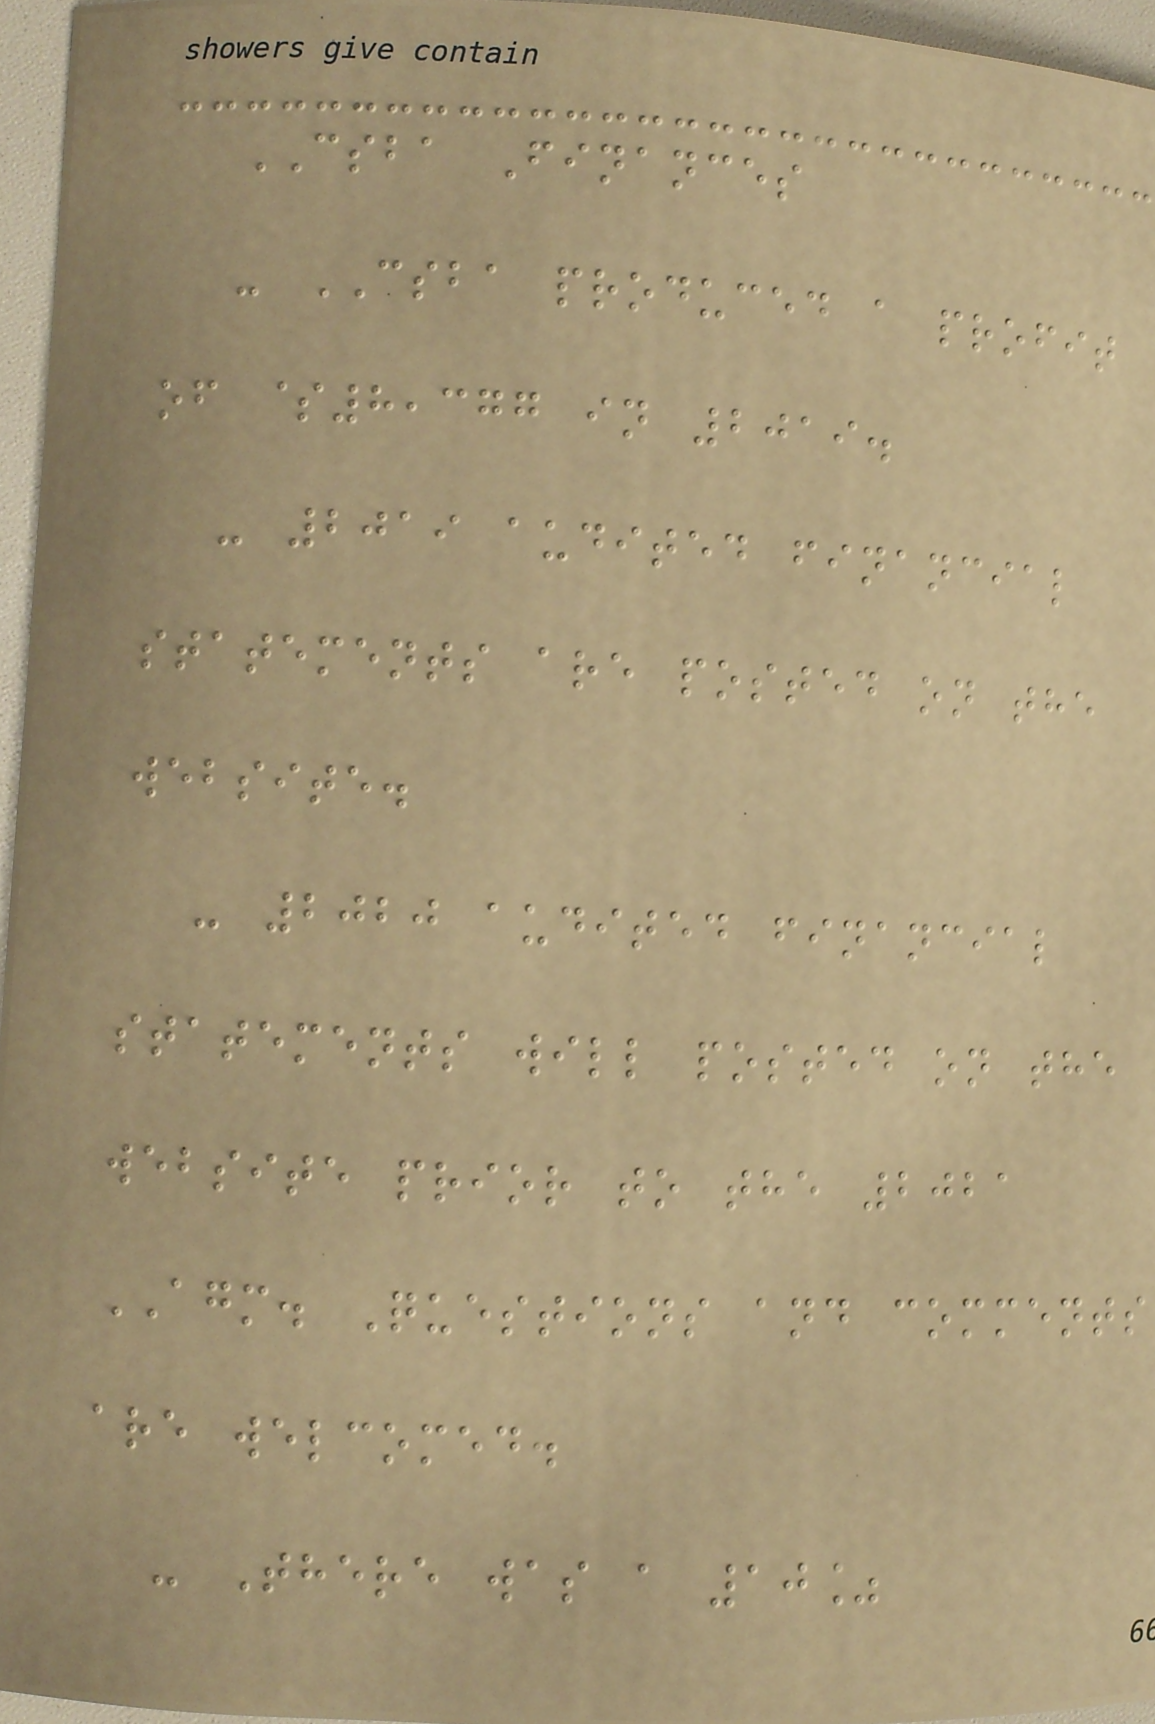CSBA Finances
- CSBA produced a profit
of $8,377 in 2019.
- 2019 audited financial
statements are posted on the
website.
- 2020 audited financial
statements will posted on the
website prior to the 2021
AGM. Questions and comments
are welcomed.
- There was a 10%
